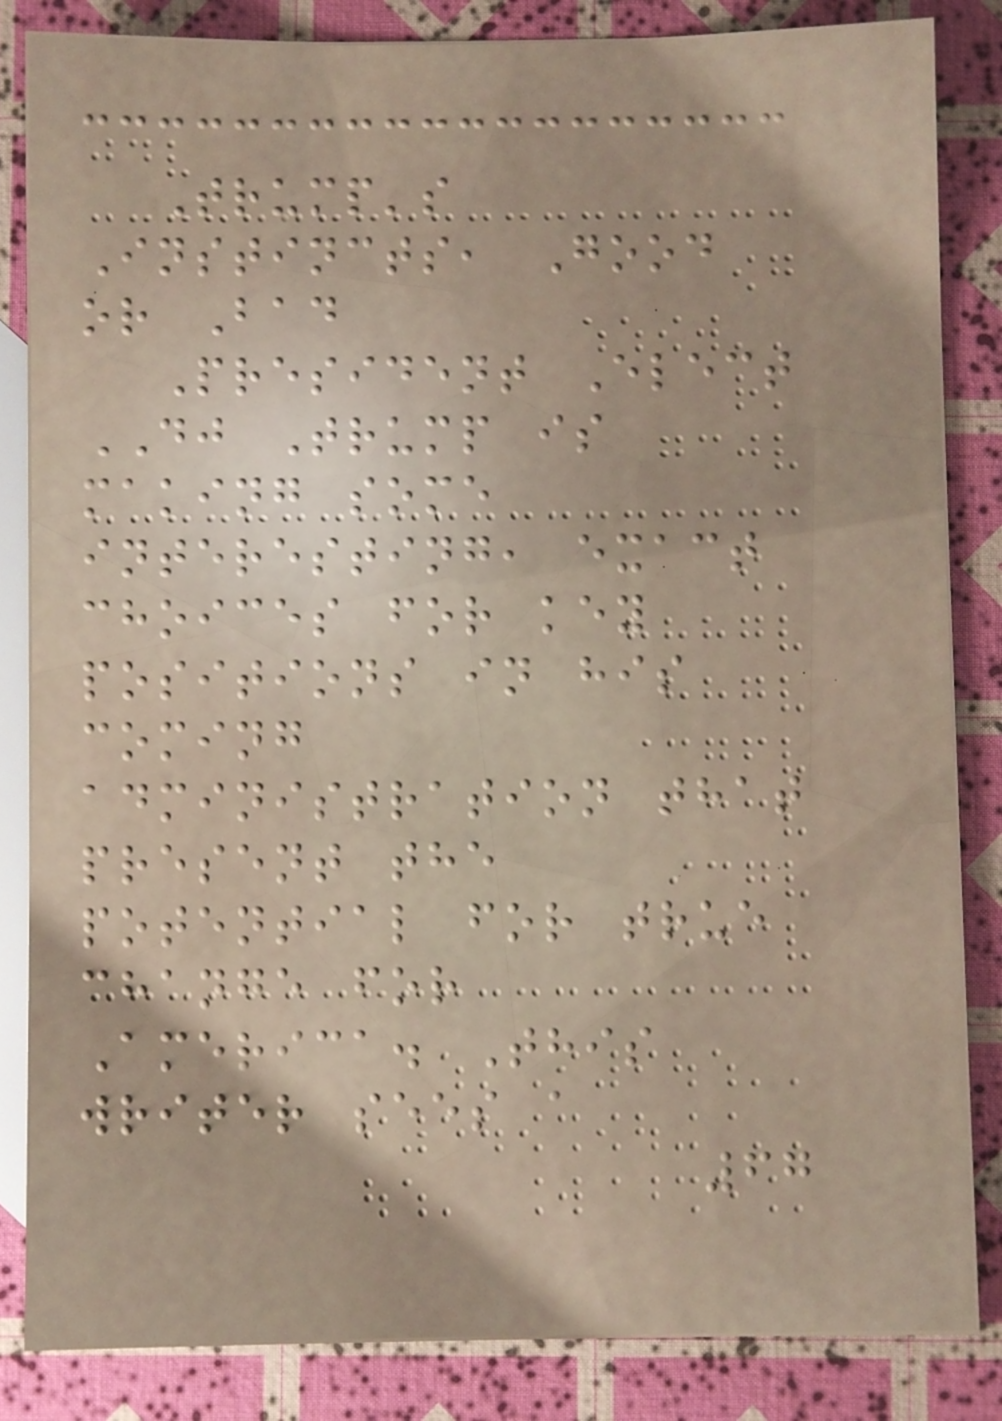Trump's
Instincts, Good
or Bad
President Elect
DJ Trump is
making some
interesting, exact
choices for key
positions in his
coming
administration that
present the
potential for true
change for
America. This
writer sees a
67
